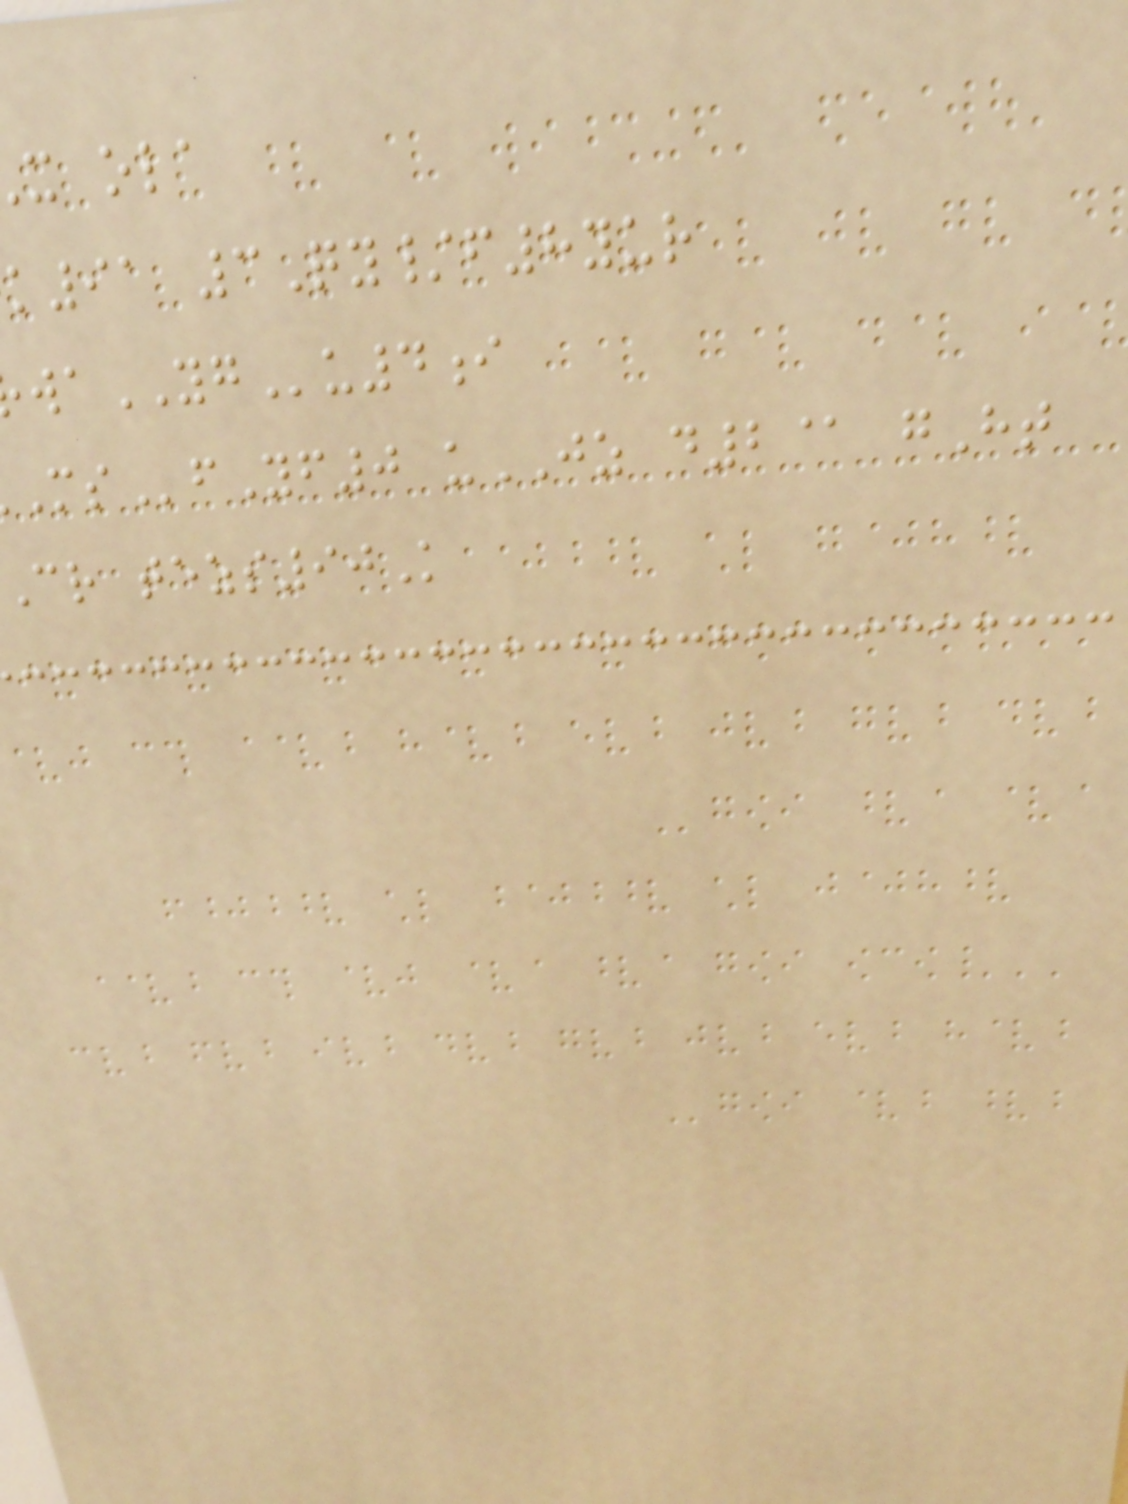x ola
k91 3Qy/f8yur
waYGu4i
fYf0 uJZ d2@ gHt
cr tezs90K
